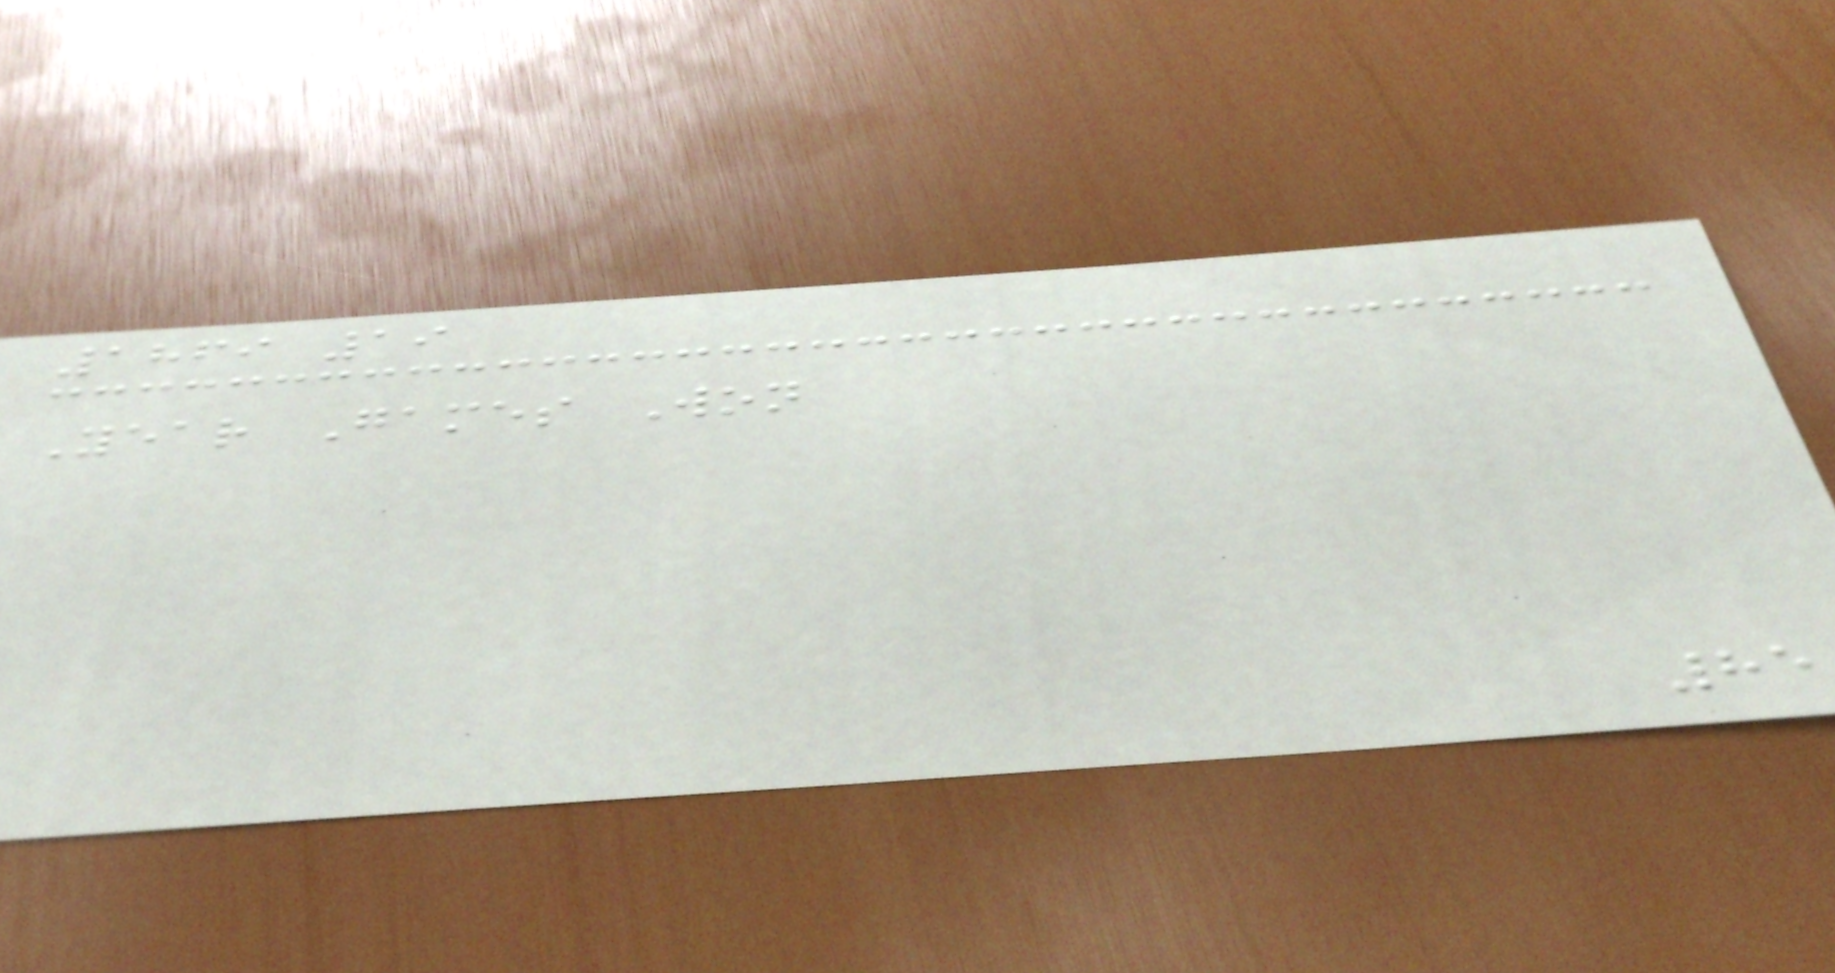1869 19
Year Games Won
85
